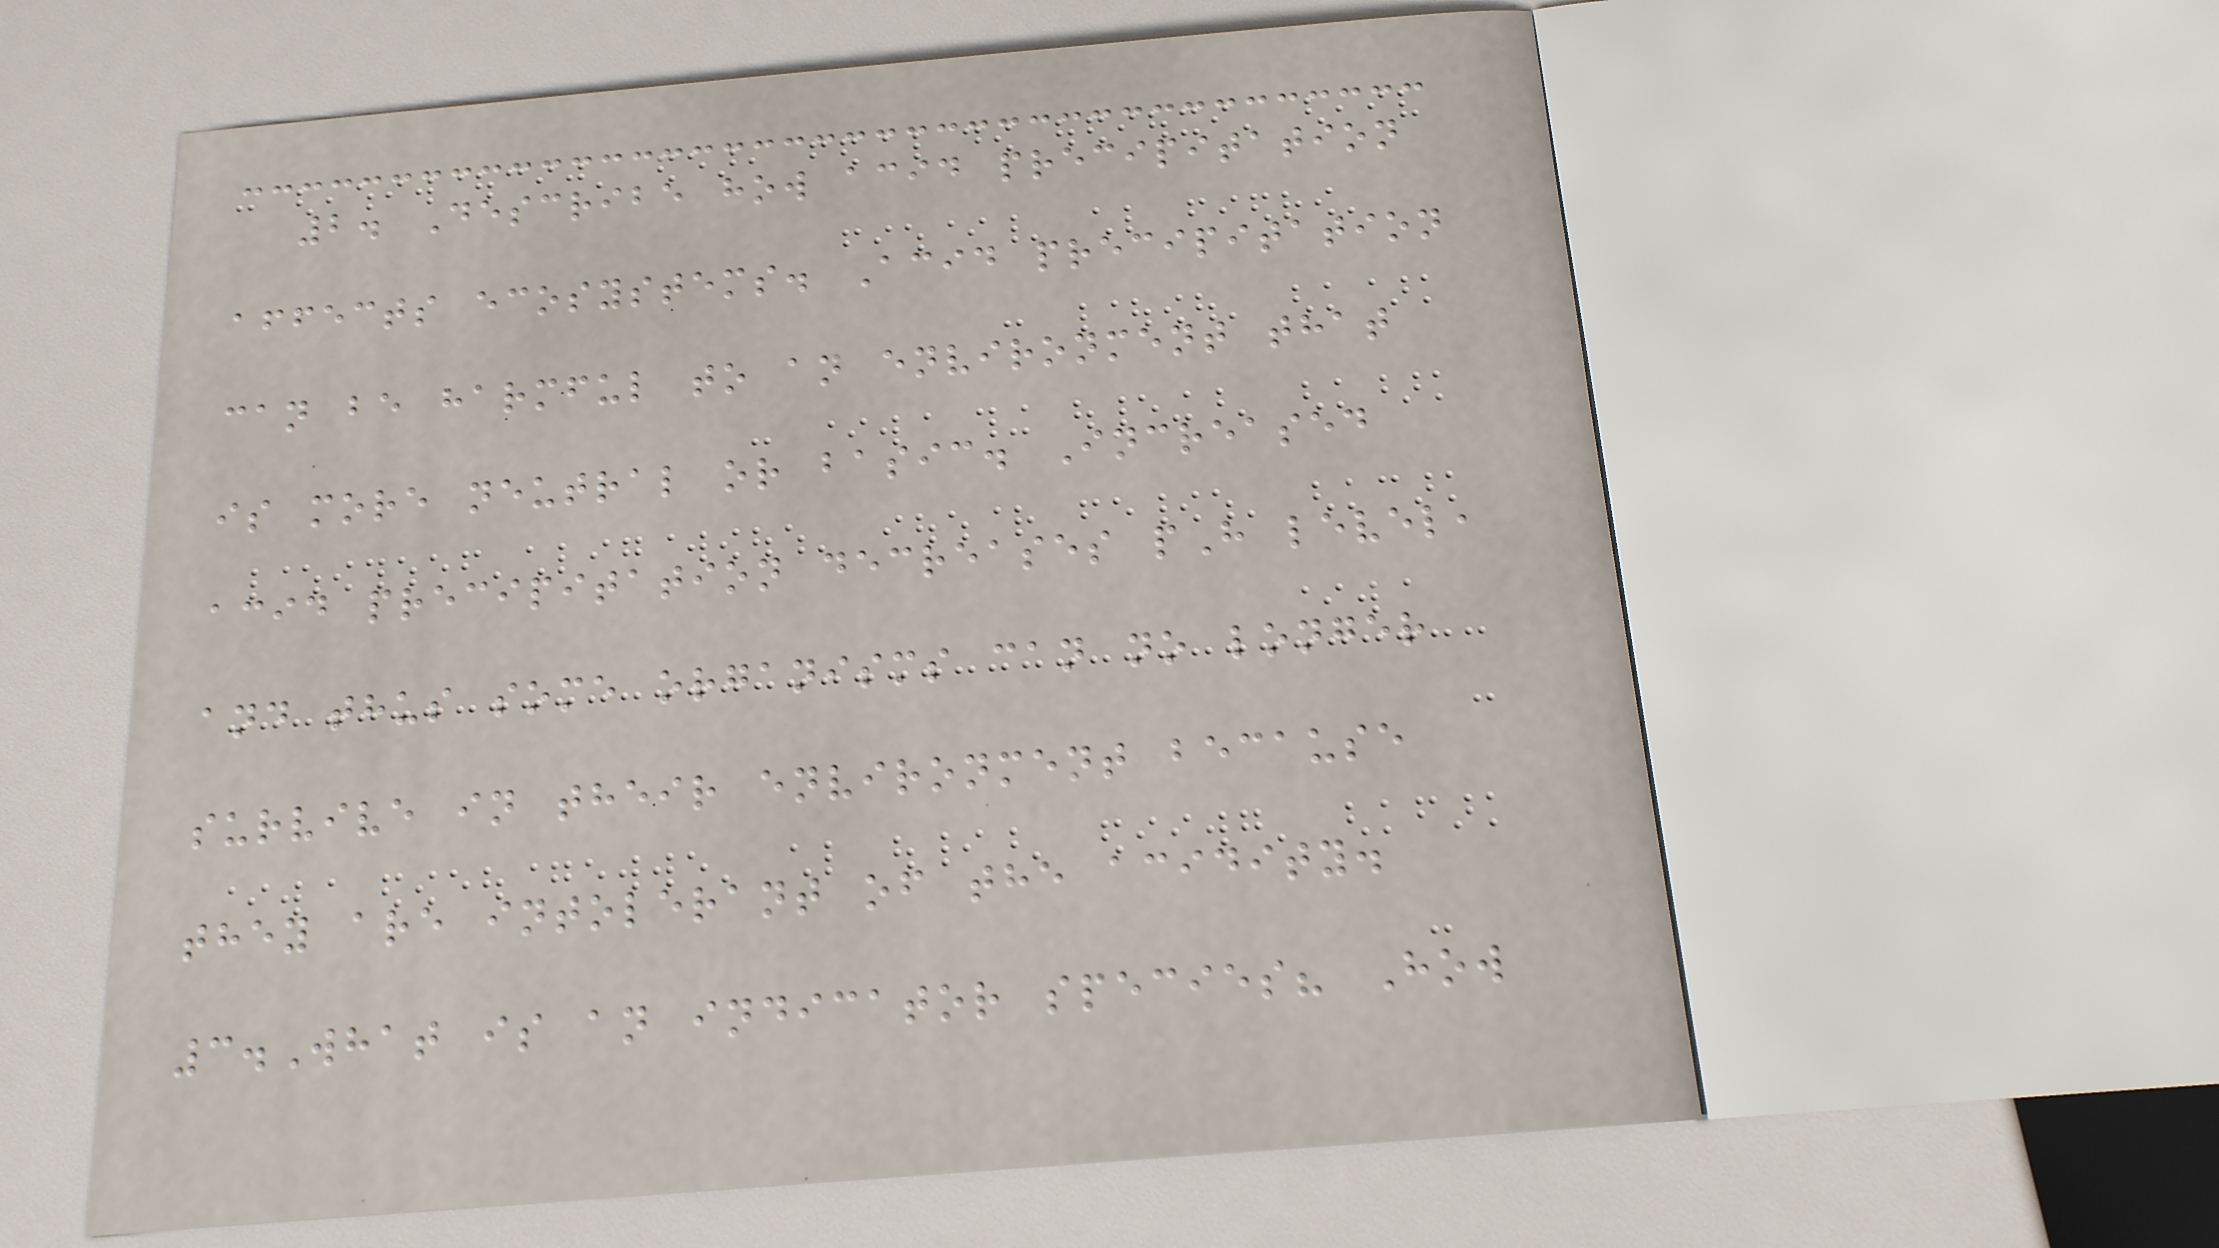2. Describe how acid precipitation
affects ecosystems. Acid precipitation
can be harmful to an environment that
is more neutral or basic. Increased
acid precipitation decreases pH level,
and thus some organisms can no longer
survive in their environment because
they are intolerant of the acidity.
3.What is an indicator species? How
